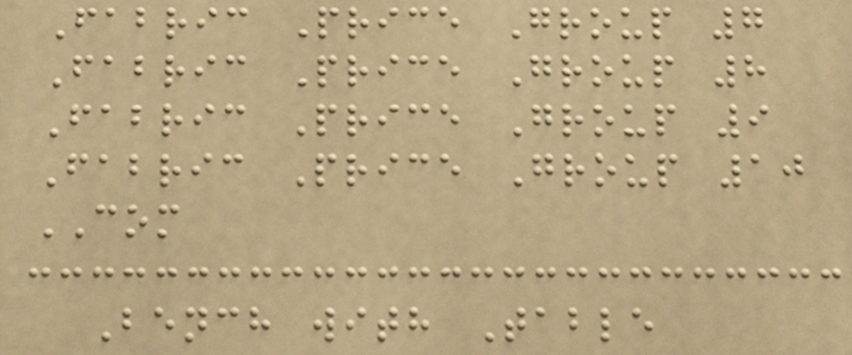Fabric Price Group 7
Fabric Price Group 8
Fabric Price Group 9
Fabric Price Group 10
COM
Bench with Table
